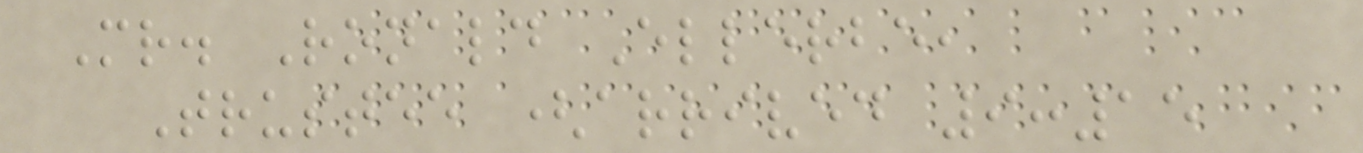Mr. Ronald Ellerbe,
Trustee (arrived 9:15
